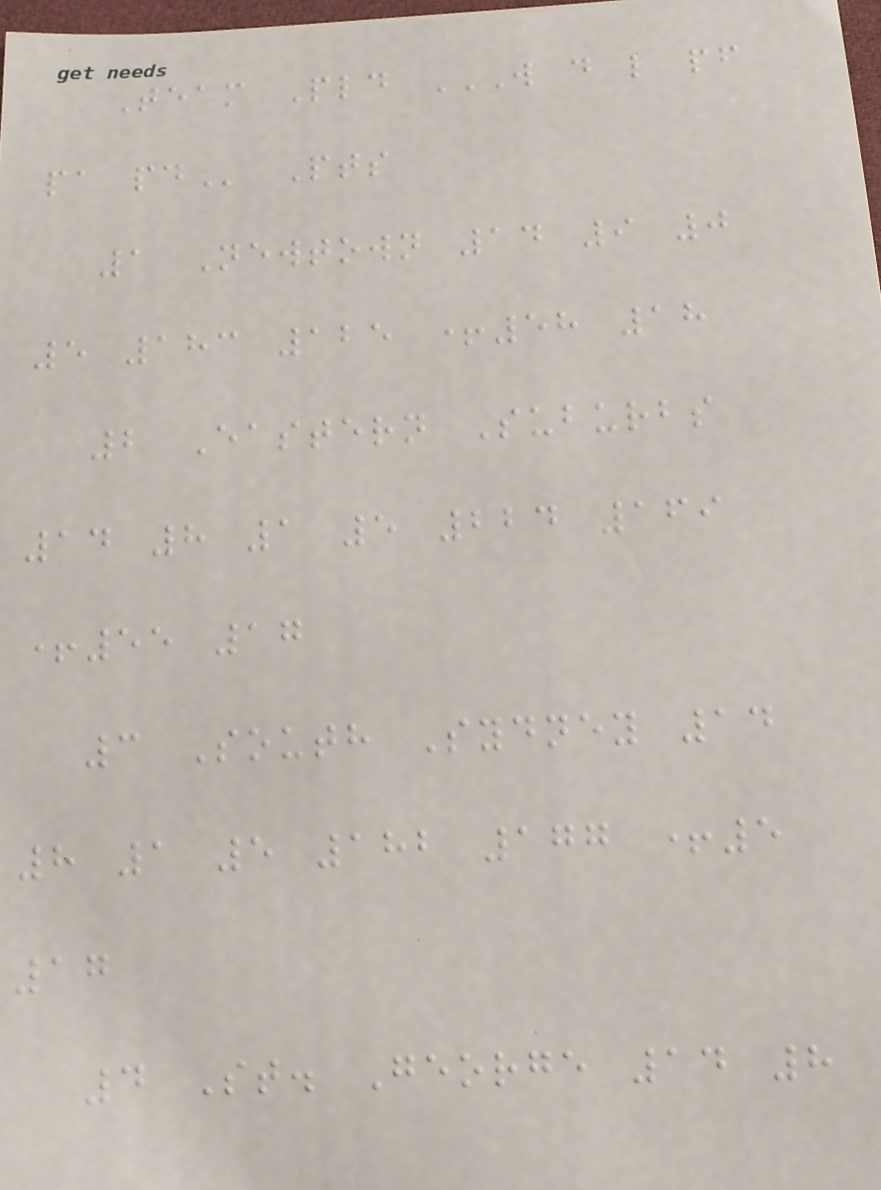Team Pld W D L PF
PA PD Pts
1 Newtown 14 9 0
5 183 125 +58 18
2 Eastern Suburbs
14 8 1 5 224 169
+55 17
3 South Sydney 14
8 1 5 182 177 +5
17
4 St. George 14 8
